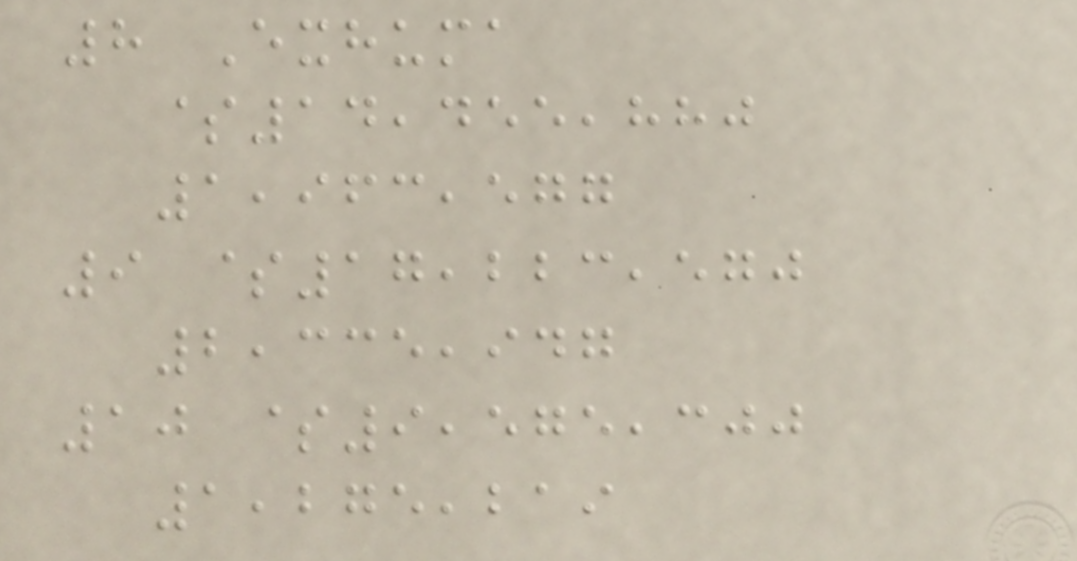8 Exhuma
$14,455,880
1,963,577
9 $17,223,570
2,335,947
10 $9,575,300
1,275,219
